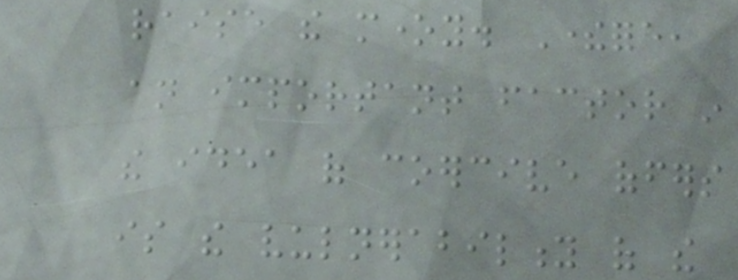raise the money. Therefore,
an important factor in
the idea of coercive offers
is the vulnerability of the
